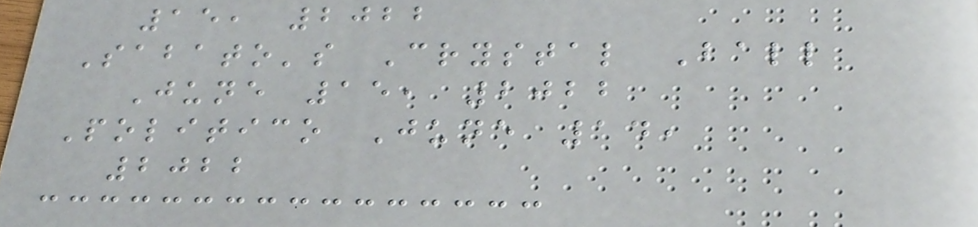15, 2022
Sabato's Crystal Ball
June 15, 2022
Politico June 14,
2022
